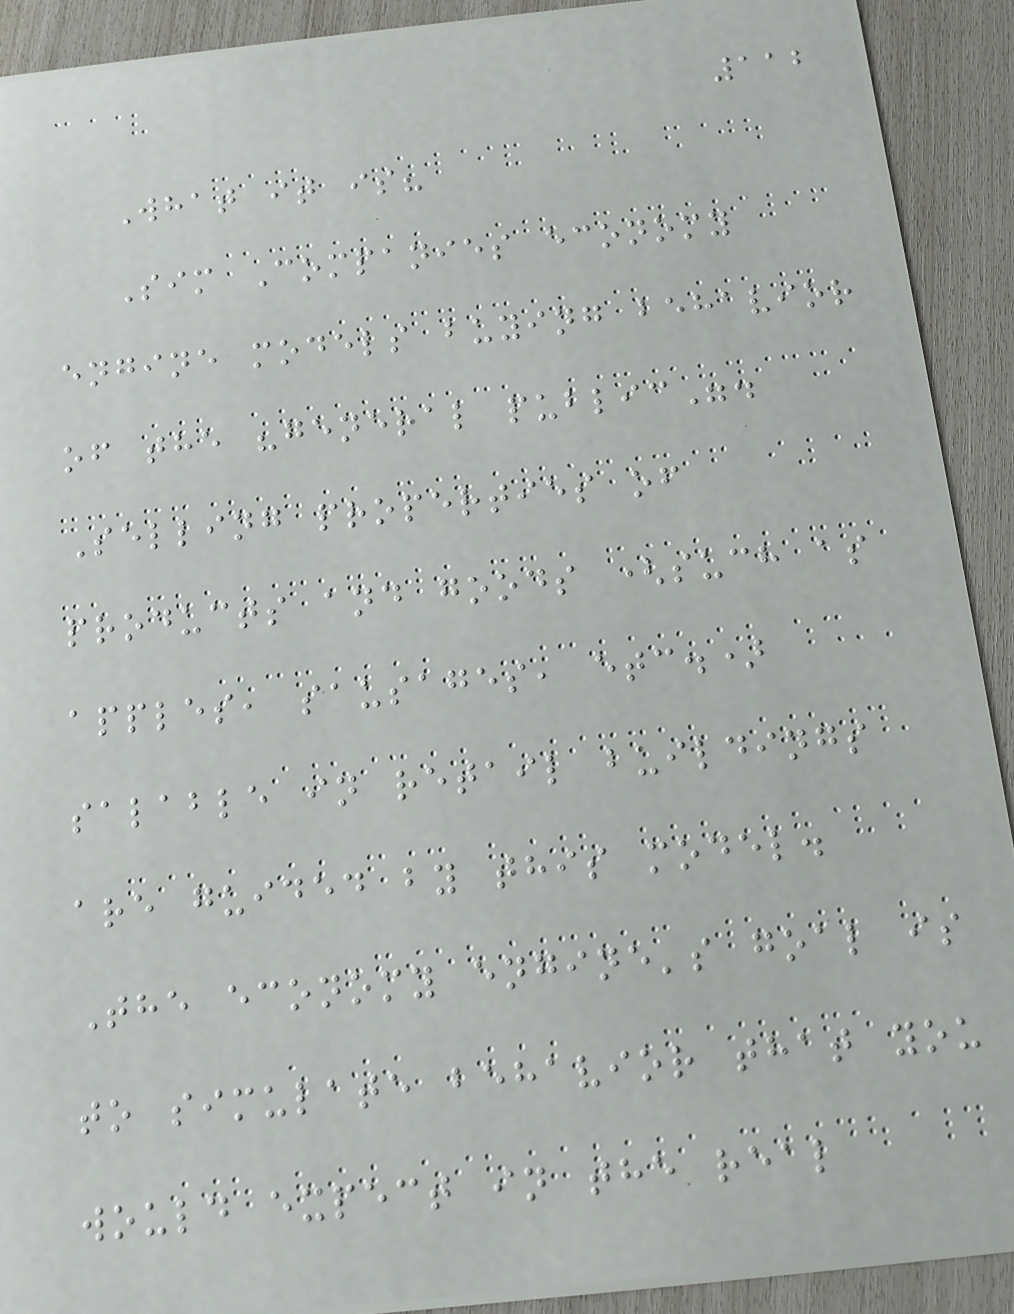112
What it is?
Sim Companies economy
engine models buying behavior
of the "general public".
Selling properties of
products and goods (such as
apples, sausages, etc.)
salable in retail buildings
are guided by this model.
The economy engine's goal is
to simulate behavior that you
would expect in the real
